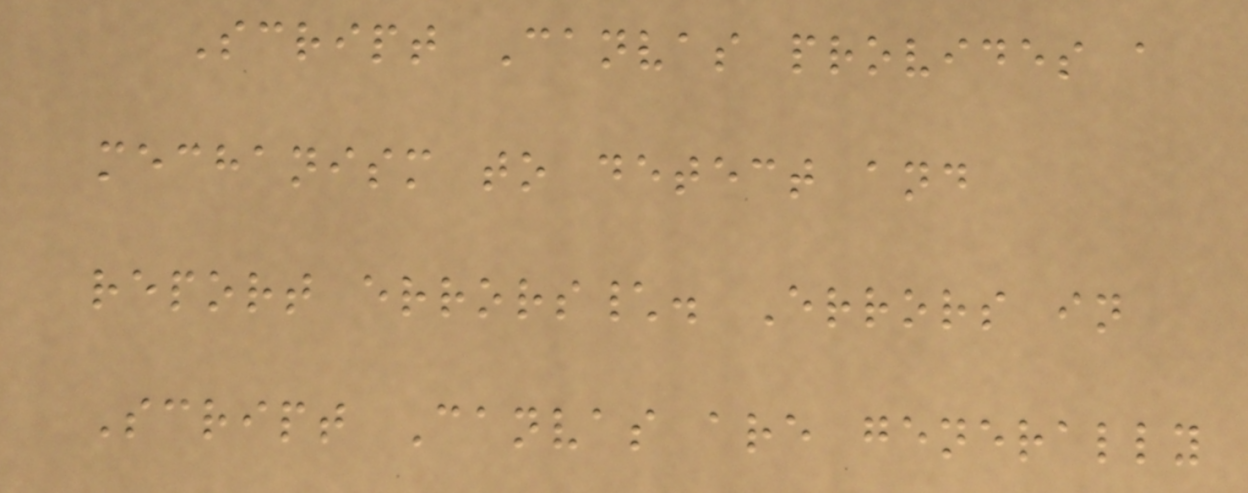Script Canvas provides a
mechanism to detect and
report errors\. Errors in
Script Canvas are generally
